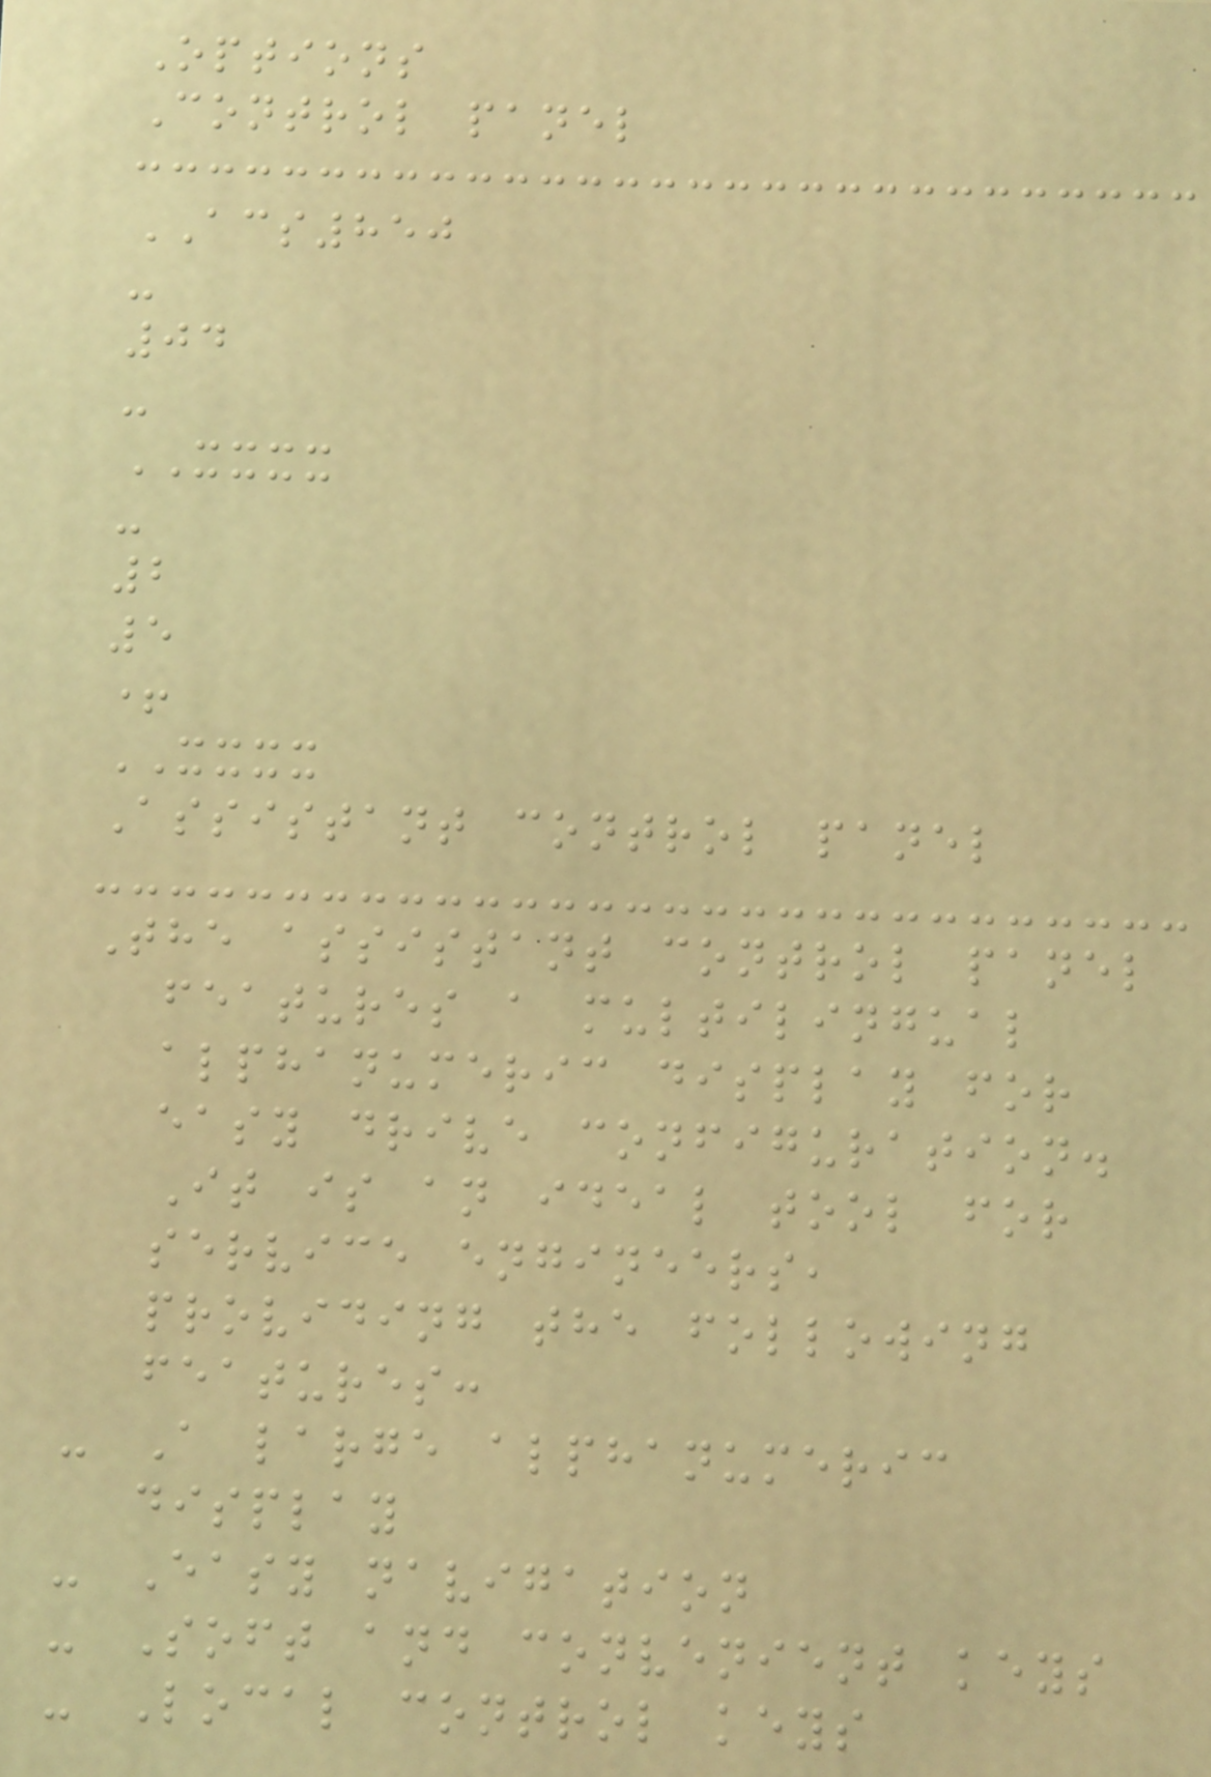Options
Control panel
ACS850
-
04
-
XXXX
-
2
5
+
XXXX
Assistant control panel
The assistant control panel
features a multilingual
alphanumeric display for
easy drive configuration.
It is an ideal tool for
service engineers,
providing the following
features:
- A large alphanumeric
display
- Easy navigation
- Soft and convenient keys
- Local control keys
